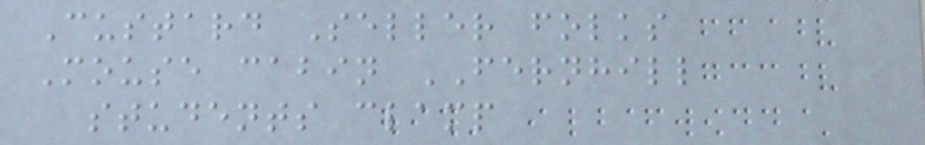Custard Seller folks
Mouse cabin FERNHILL
students clamp
